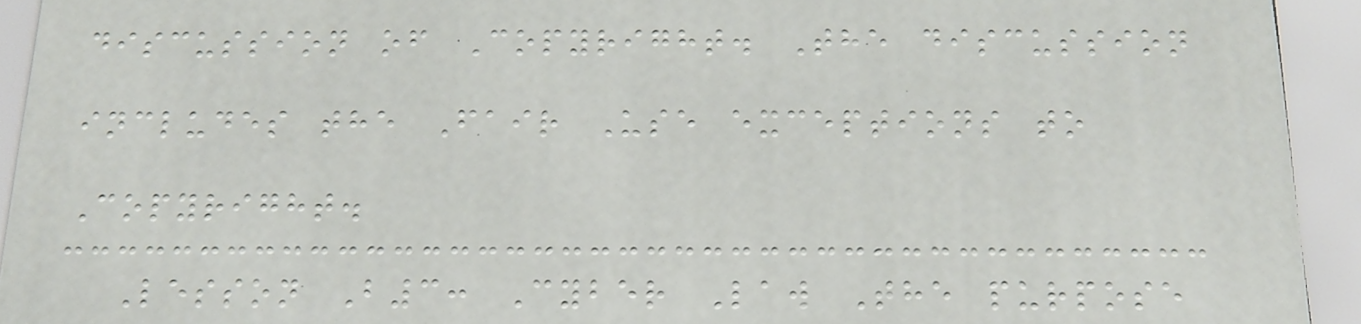discussion of Copyright. The discussion
includes the Fair Use exceptions to
Copyright.
Lesson B3: Cyber Law The purpose
